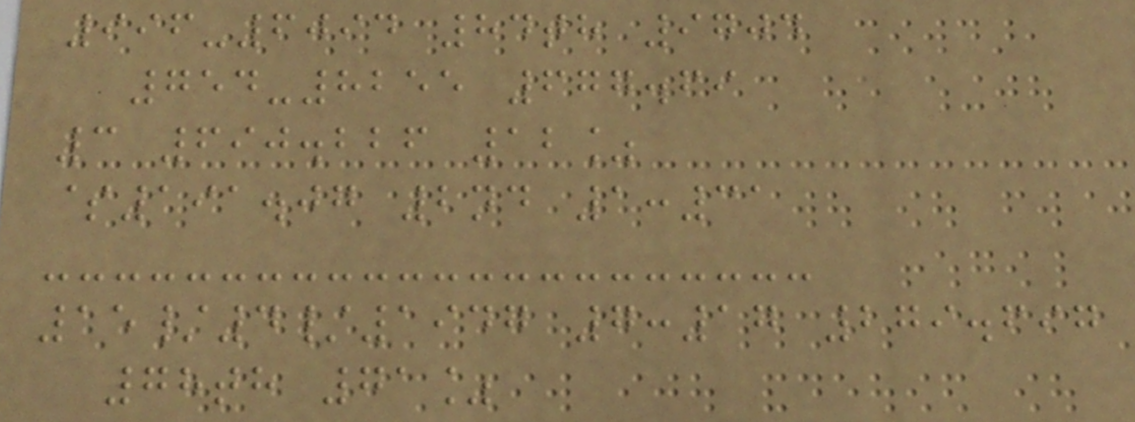996-6094 84th 9704
754-8255 677.69
3 690.226 12%
$191.07 2nd 1:31
15/4/1947 7:17 279.697
78th 71%
